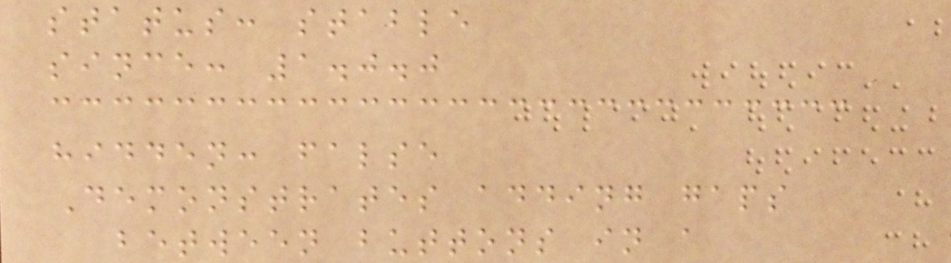status: stable
since: 1.0.0
hidden: false
Demonstrates adding gaps
between buttons in a
